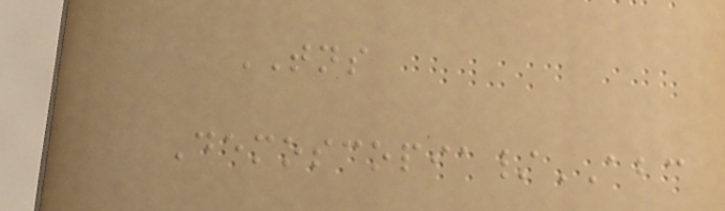TNS
Demoscopia/ABC
